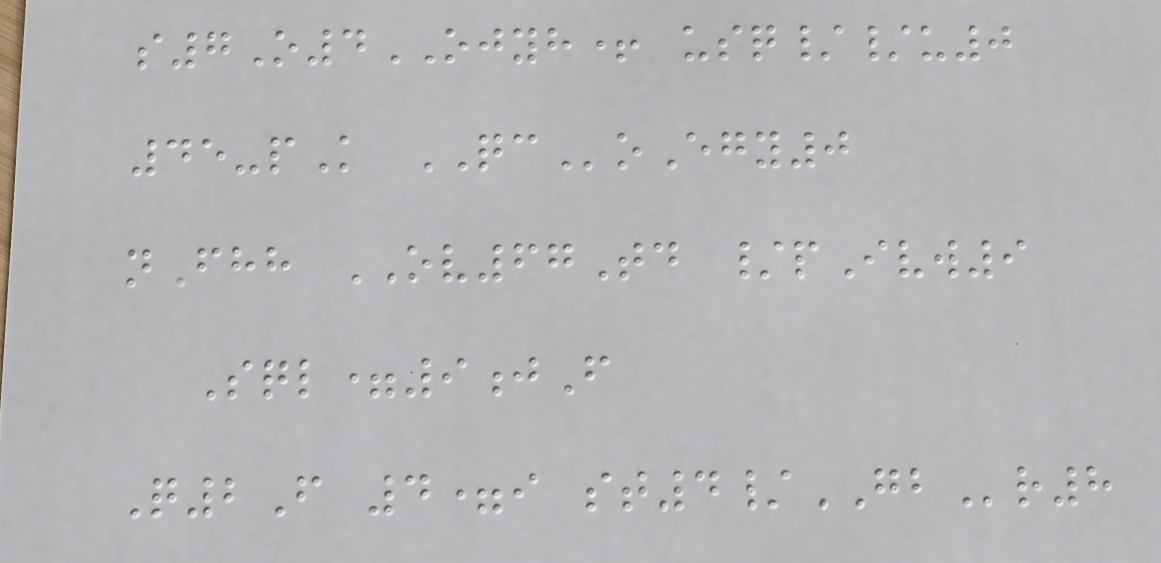s7O4OJYH+ usq//u0
45-pK QCoEgy0
nFhh OV67Td /pIvw9
Sql=9jF
Q2F 4=i st4/GBr8
